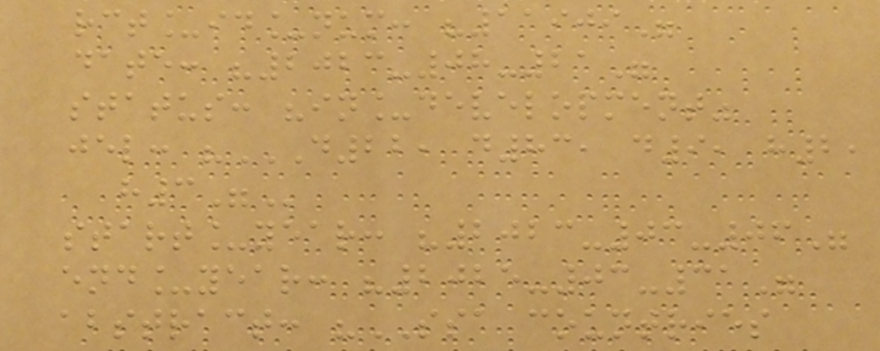rct_id_num: "11909"
date: "2023-08-21"
status: "in_development"
jel: "D22, D83, D9, H2,
H3"
start_year: "2023-03-06"
end_year: "2025-03-31"
abstract: "SSA countries
